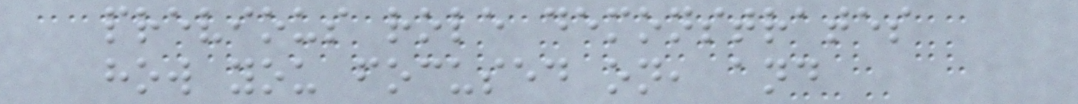previous role demonstrates
how you focused on, and
